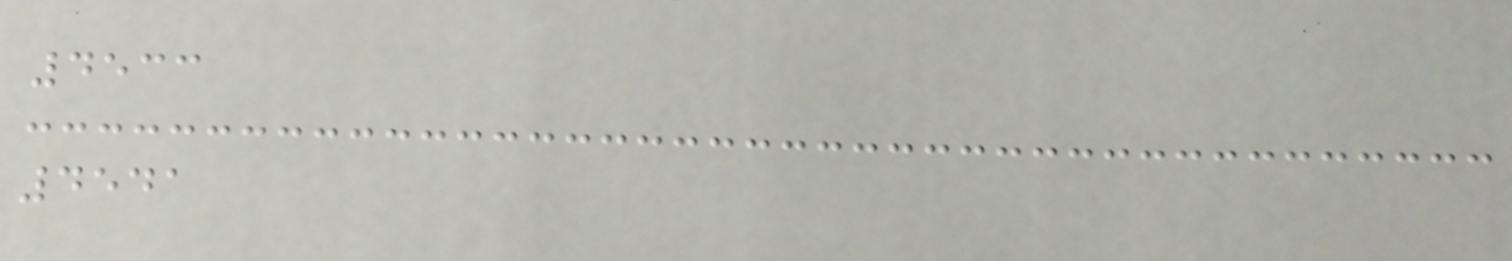4533
4541
